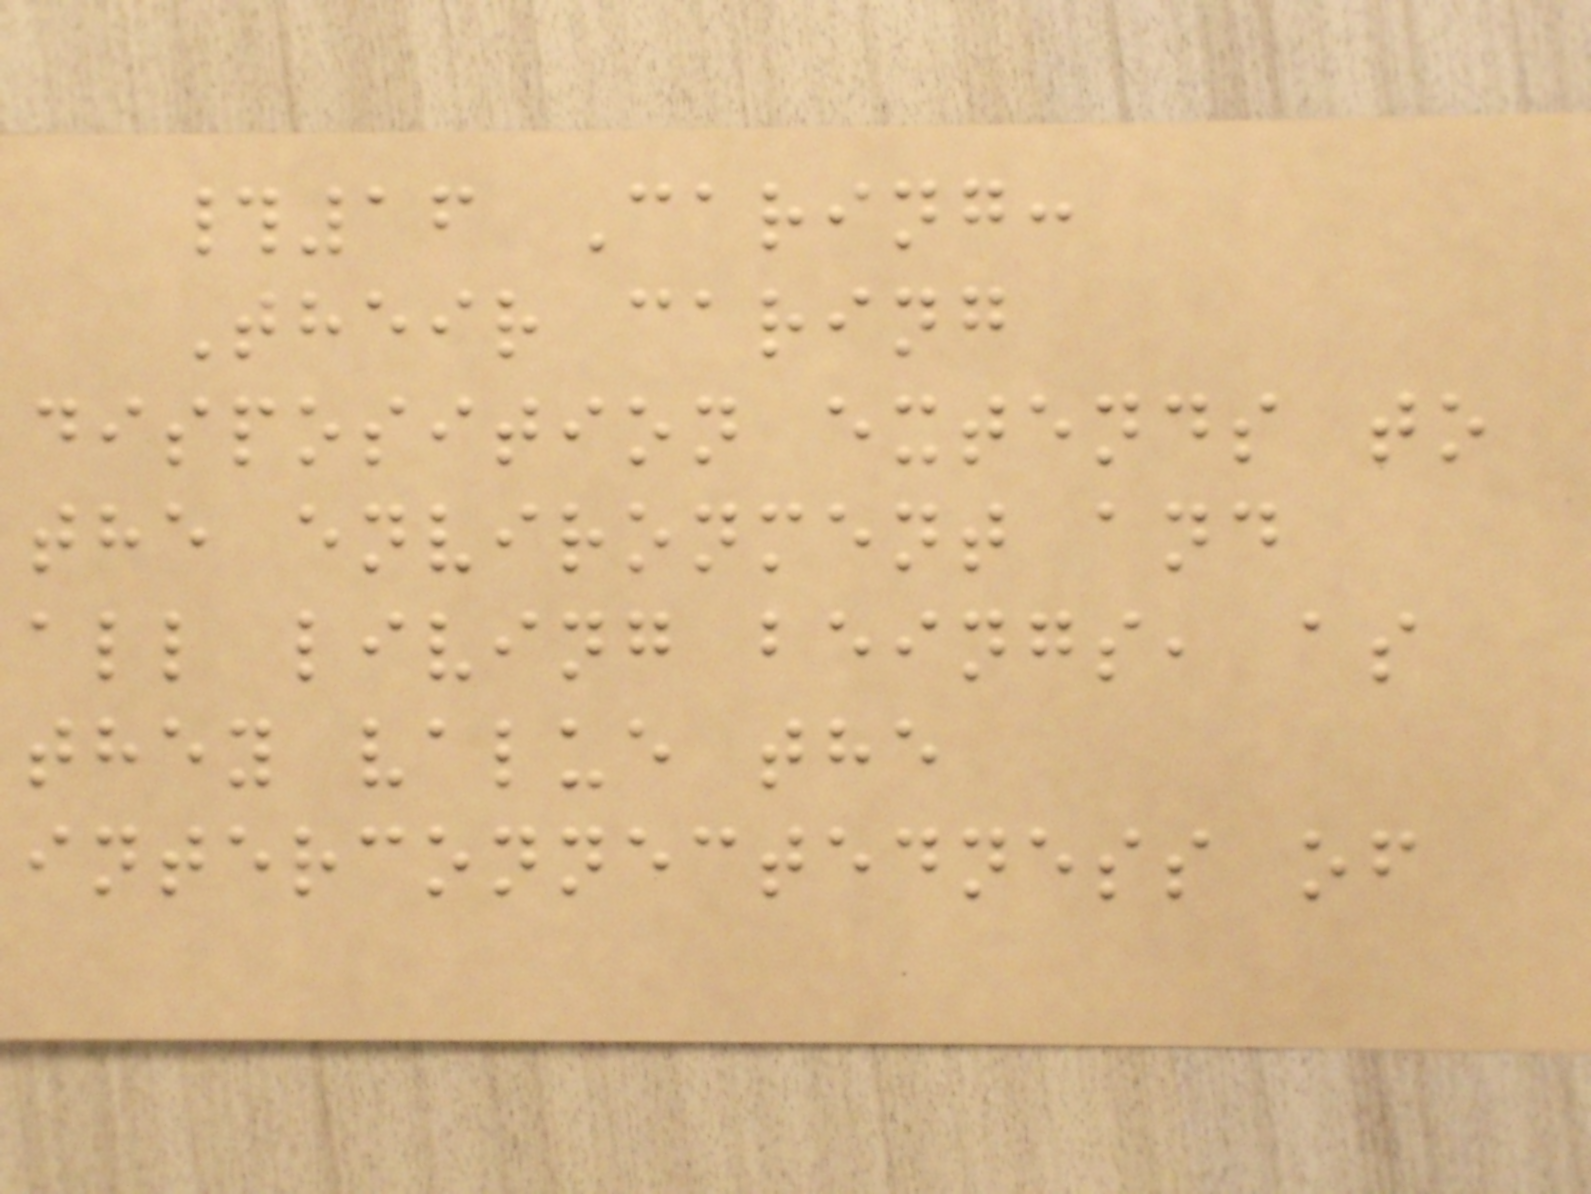#16 Caring:
Their caring
disposition extends to
the environment and
all living beings, as
they value the
interconnectedness of
